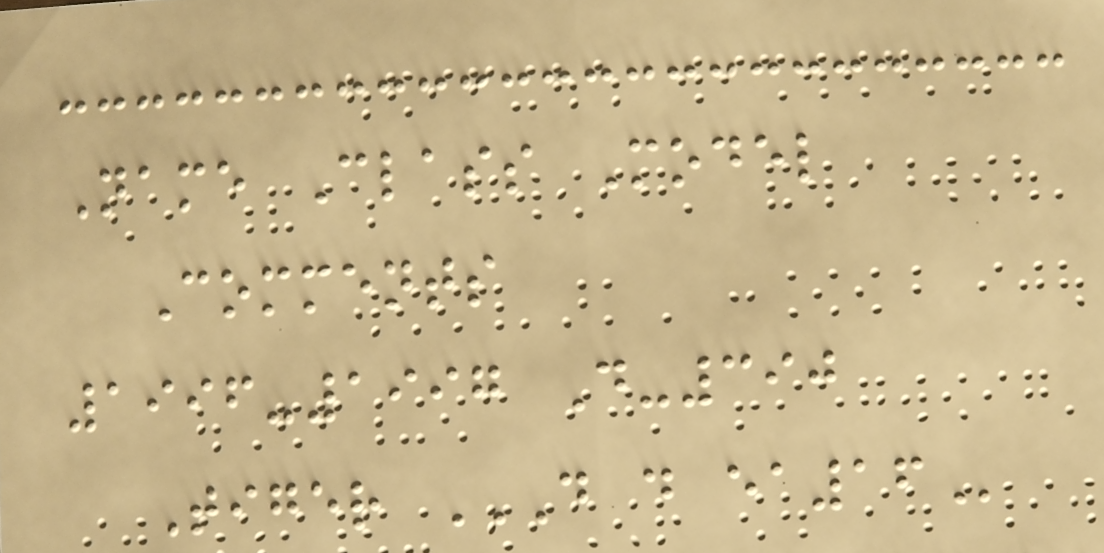Name Class Model
Comments
1996-1997 D-390
Tiger D D EA16
